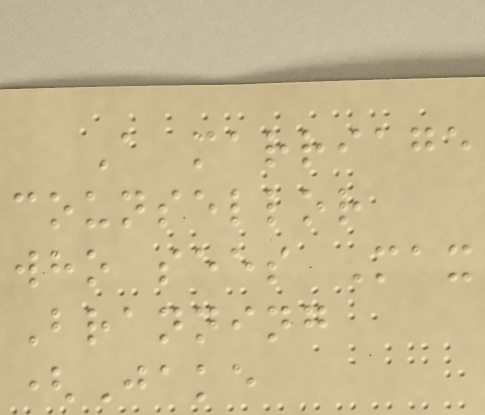A marriage
counsellor
who sees Max
Branning
(Jake
